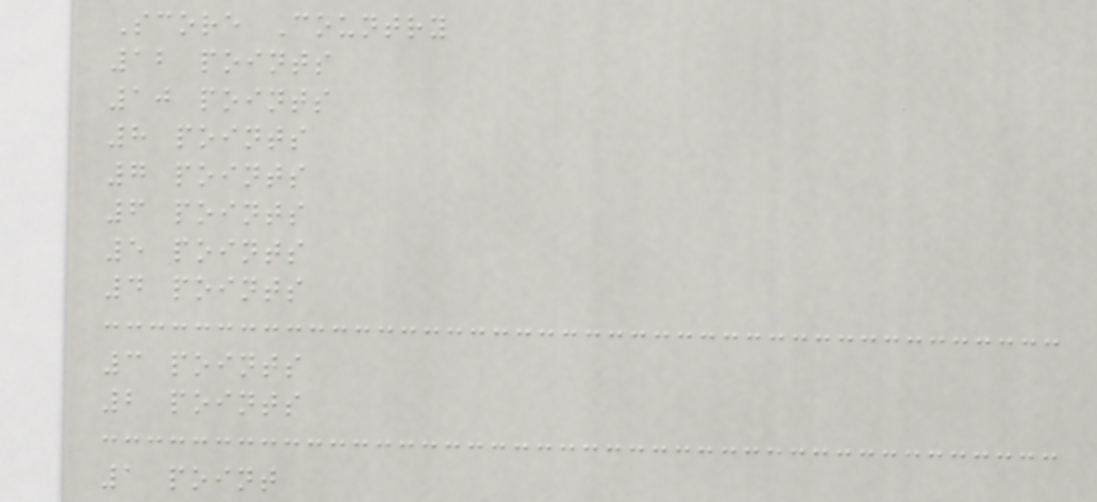Score Country
12 points
10 points
8 points
7 points
6 points
5 points
4 points
3 points
2 points
1 point
